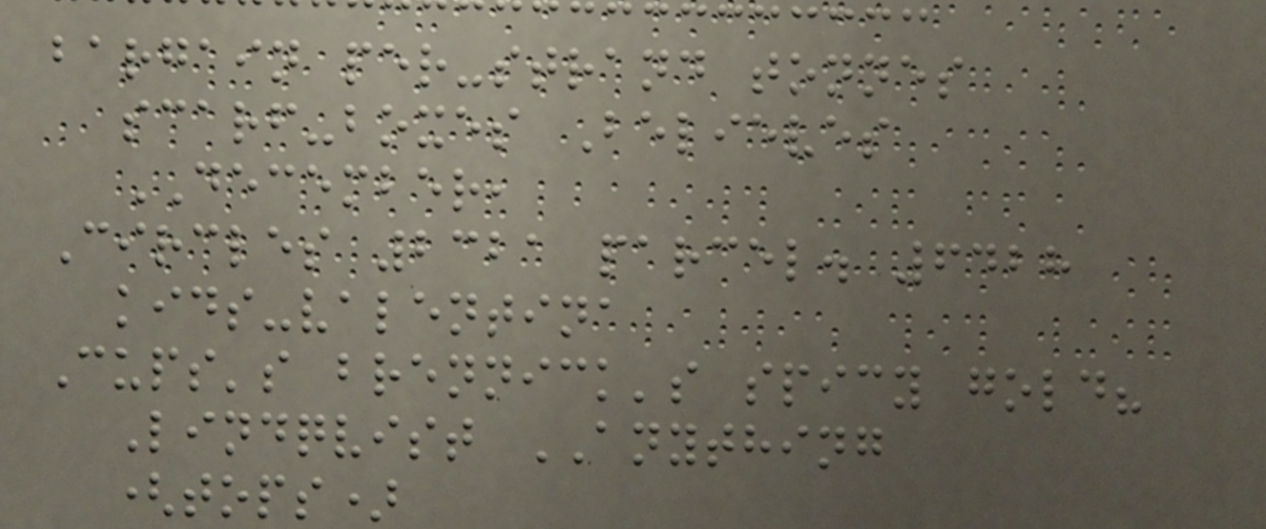bargain per-strand tonnes
scarf-boxes Believes
DECEMBER,
Circles 2321 parcel. 6428
kids-valentina
Cups's brennick's spicy gold?
Lindqvist ANYTHING
(tops)
